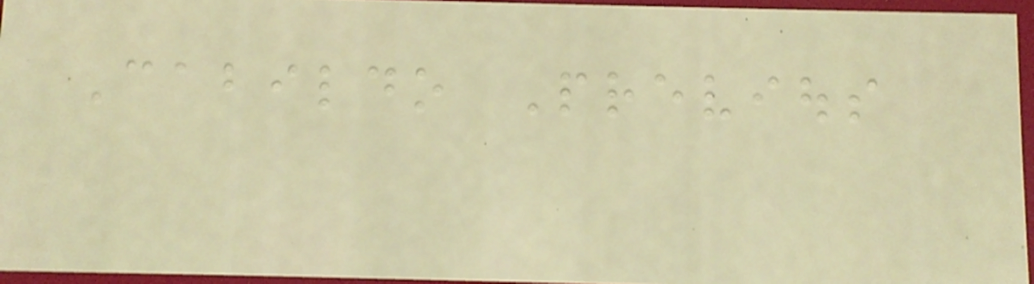Cabildo Previous
